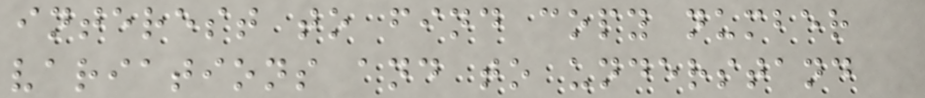interest to find copy number
variations and to understand
